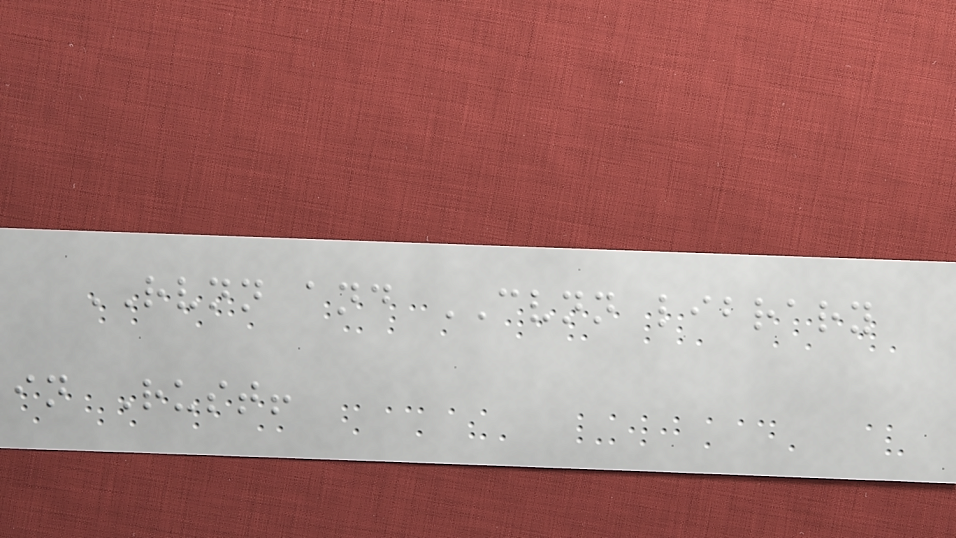RVNN and CVNN library
in Rust!
